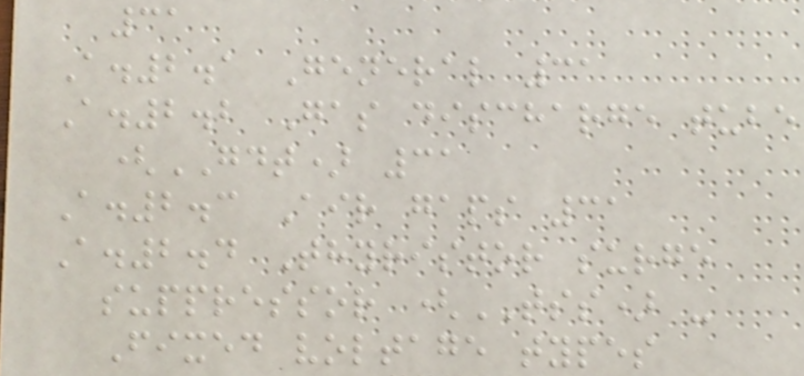31
A.2.1 General 31
A.2.2 Gas discharge tube
(GDT) 31
A.2.3 Air gaps 31
A.2.4 Thyristor surge
suppressor (TSS) -
Fixed voltage types
